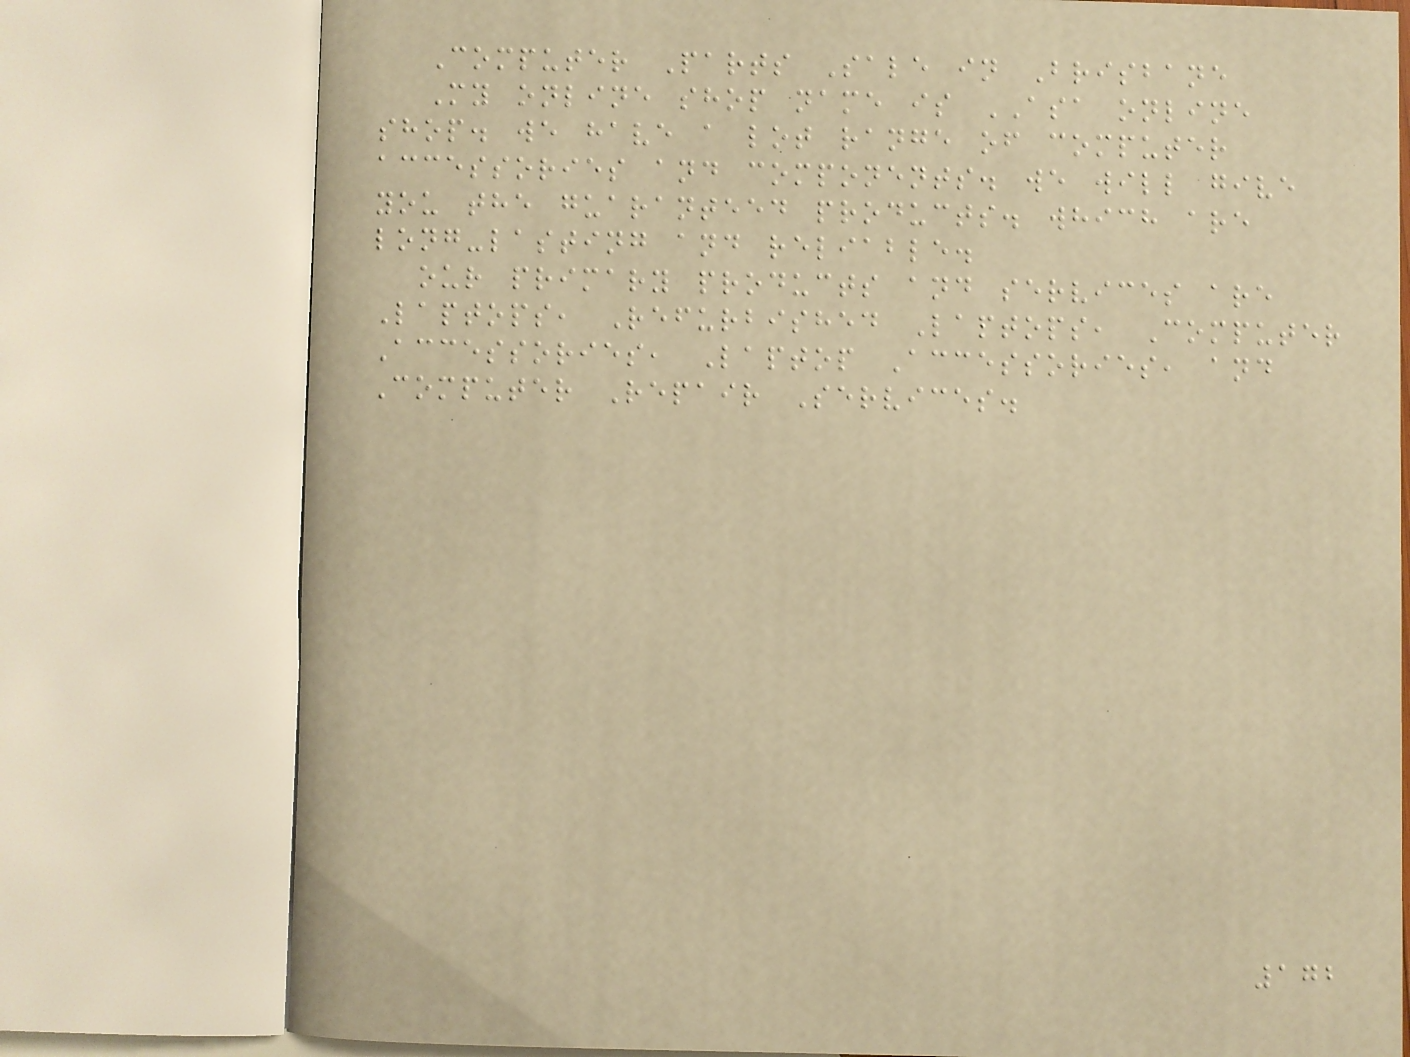Computer Parts Sale in Brisbane
My online shop name is ASA online
shop. we have a lot range of computer
accessories and components. we will give
you the guaranteed products. which are
long-lasting and reliable.
our primary products and services are
Laptops, Refurbished Laptops, Computer
Accessories, Laptop Accessories, and
Computer Repair Services.
172
